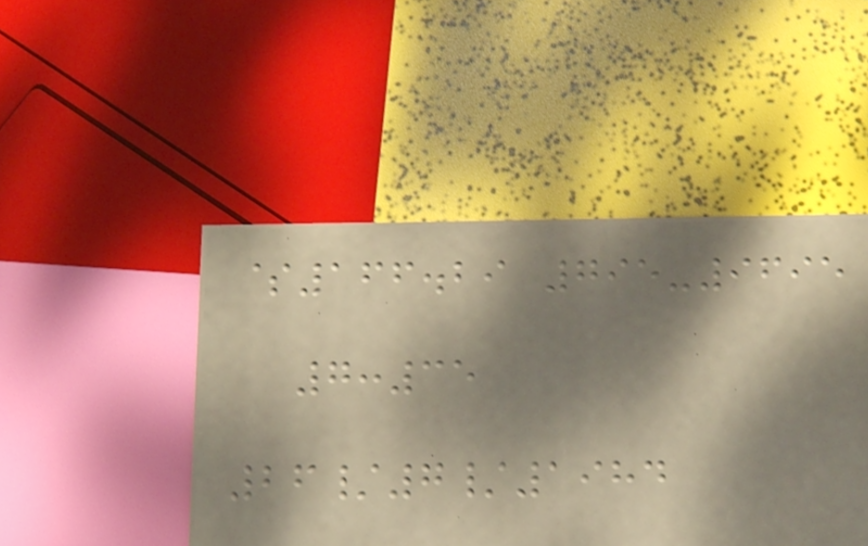$166.29 795-9695
7:35
26/7/1984
